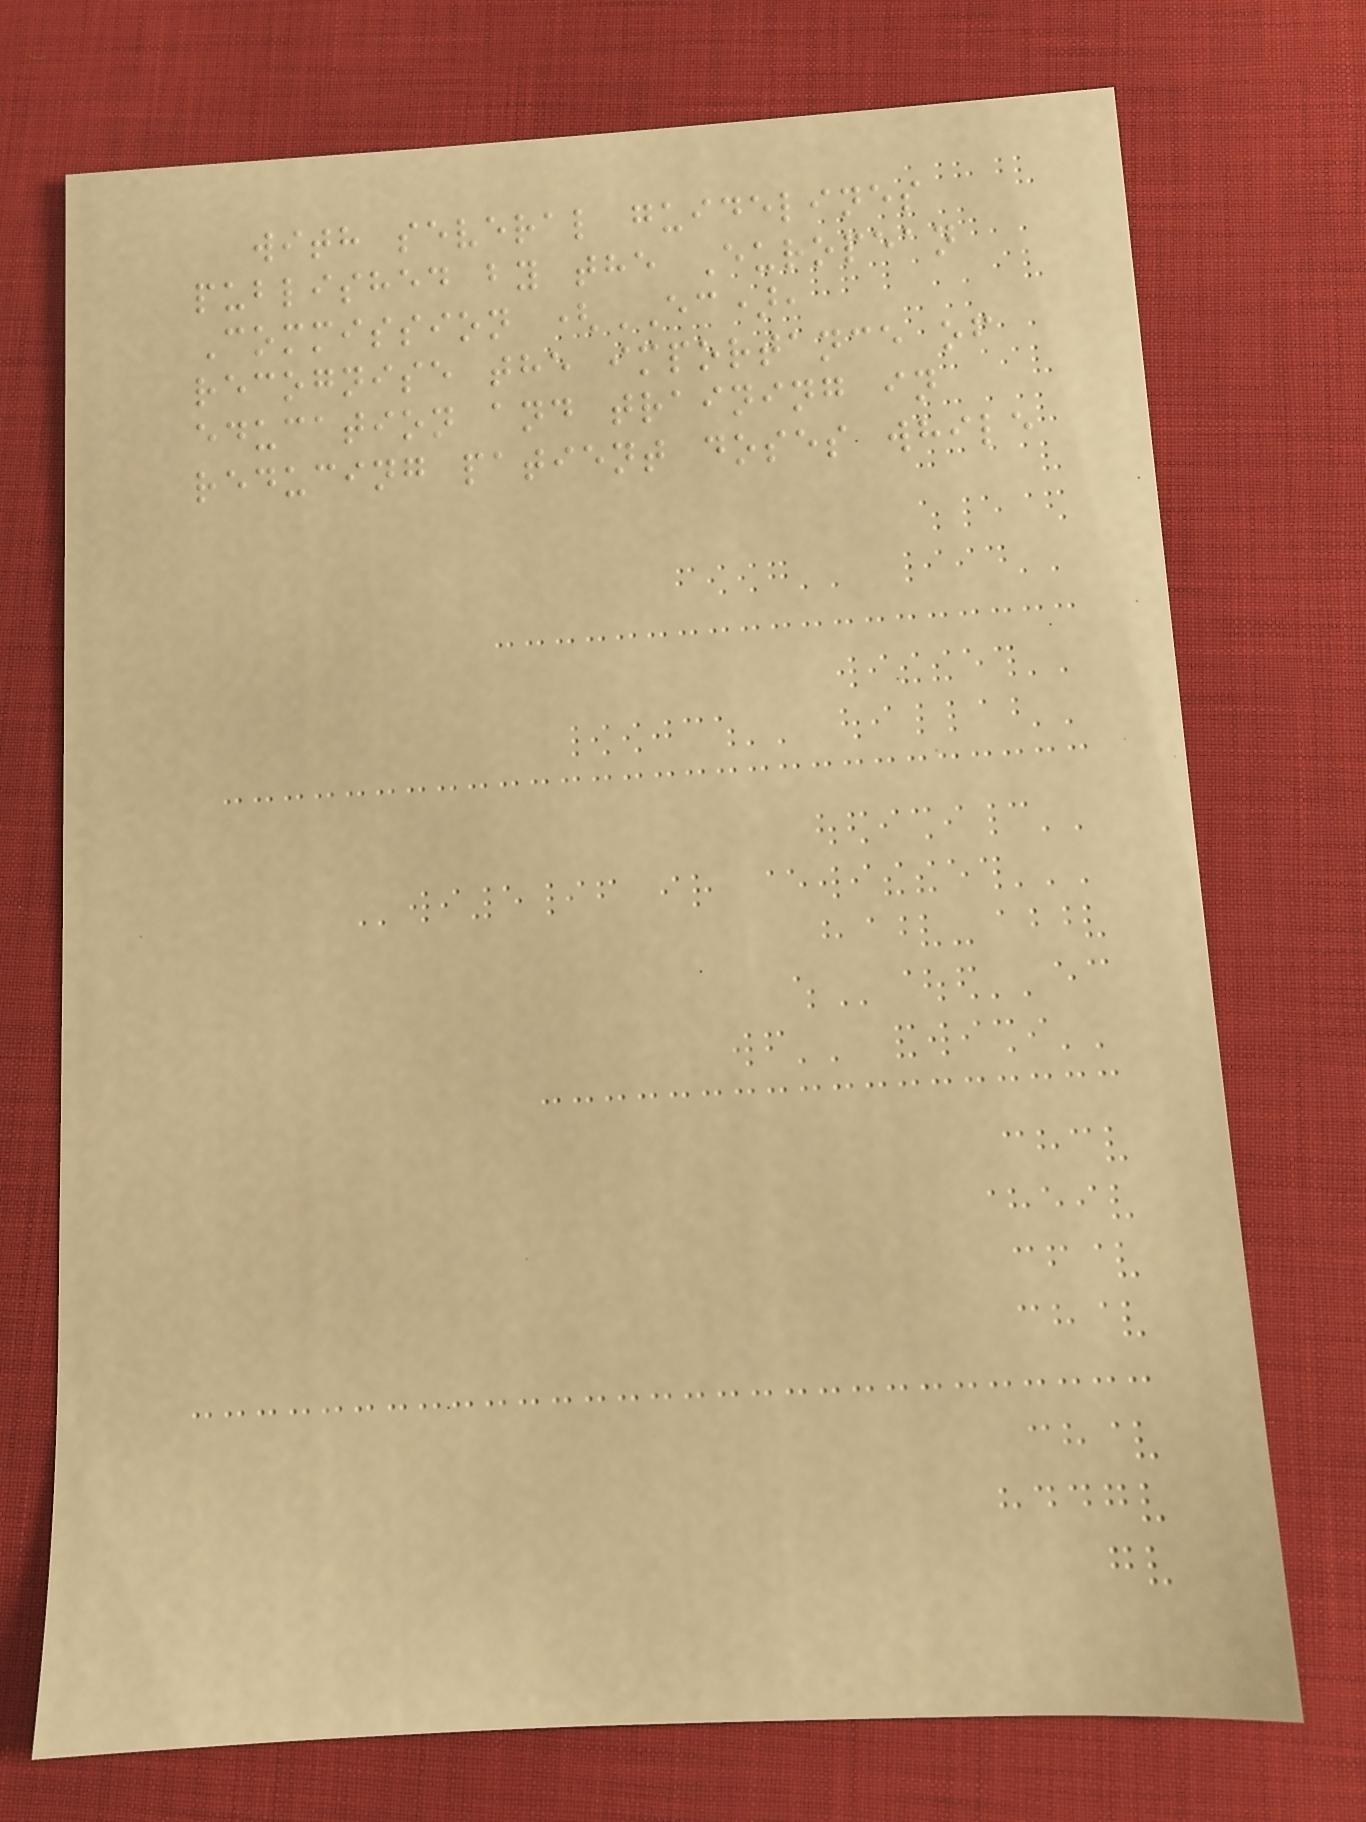with several guidelines
published by the European
Commission (EC),
recognise the importance of
education and training in
reducing patient doses while
